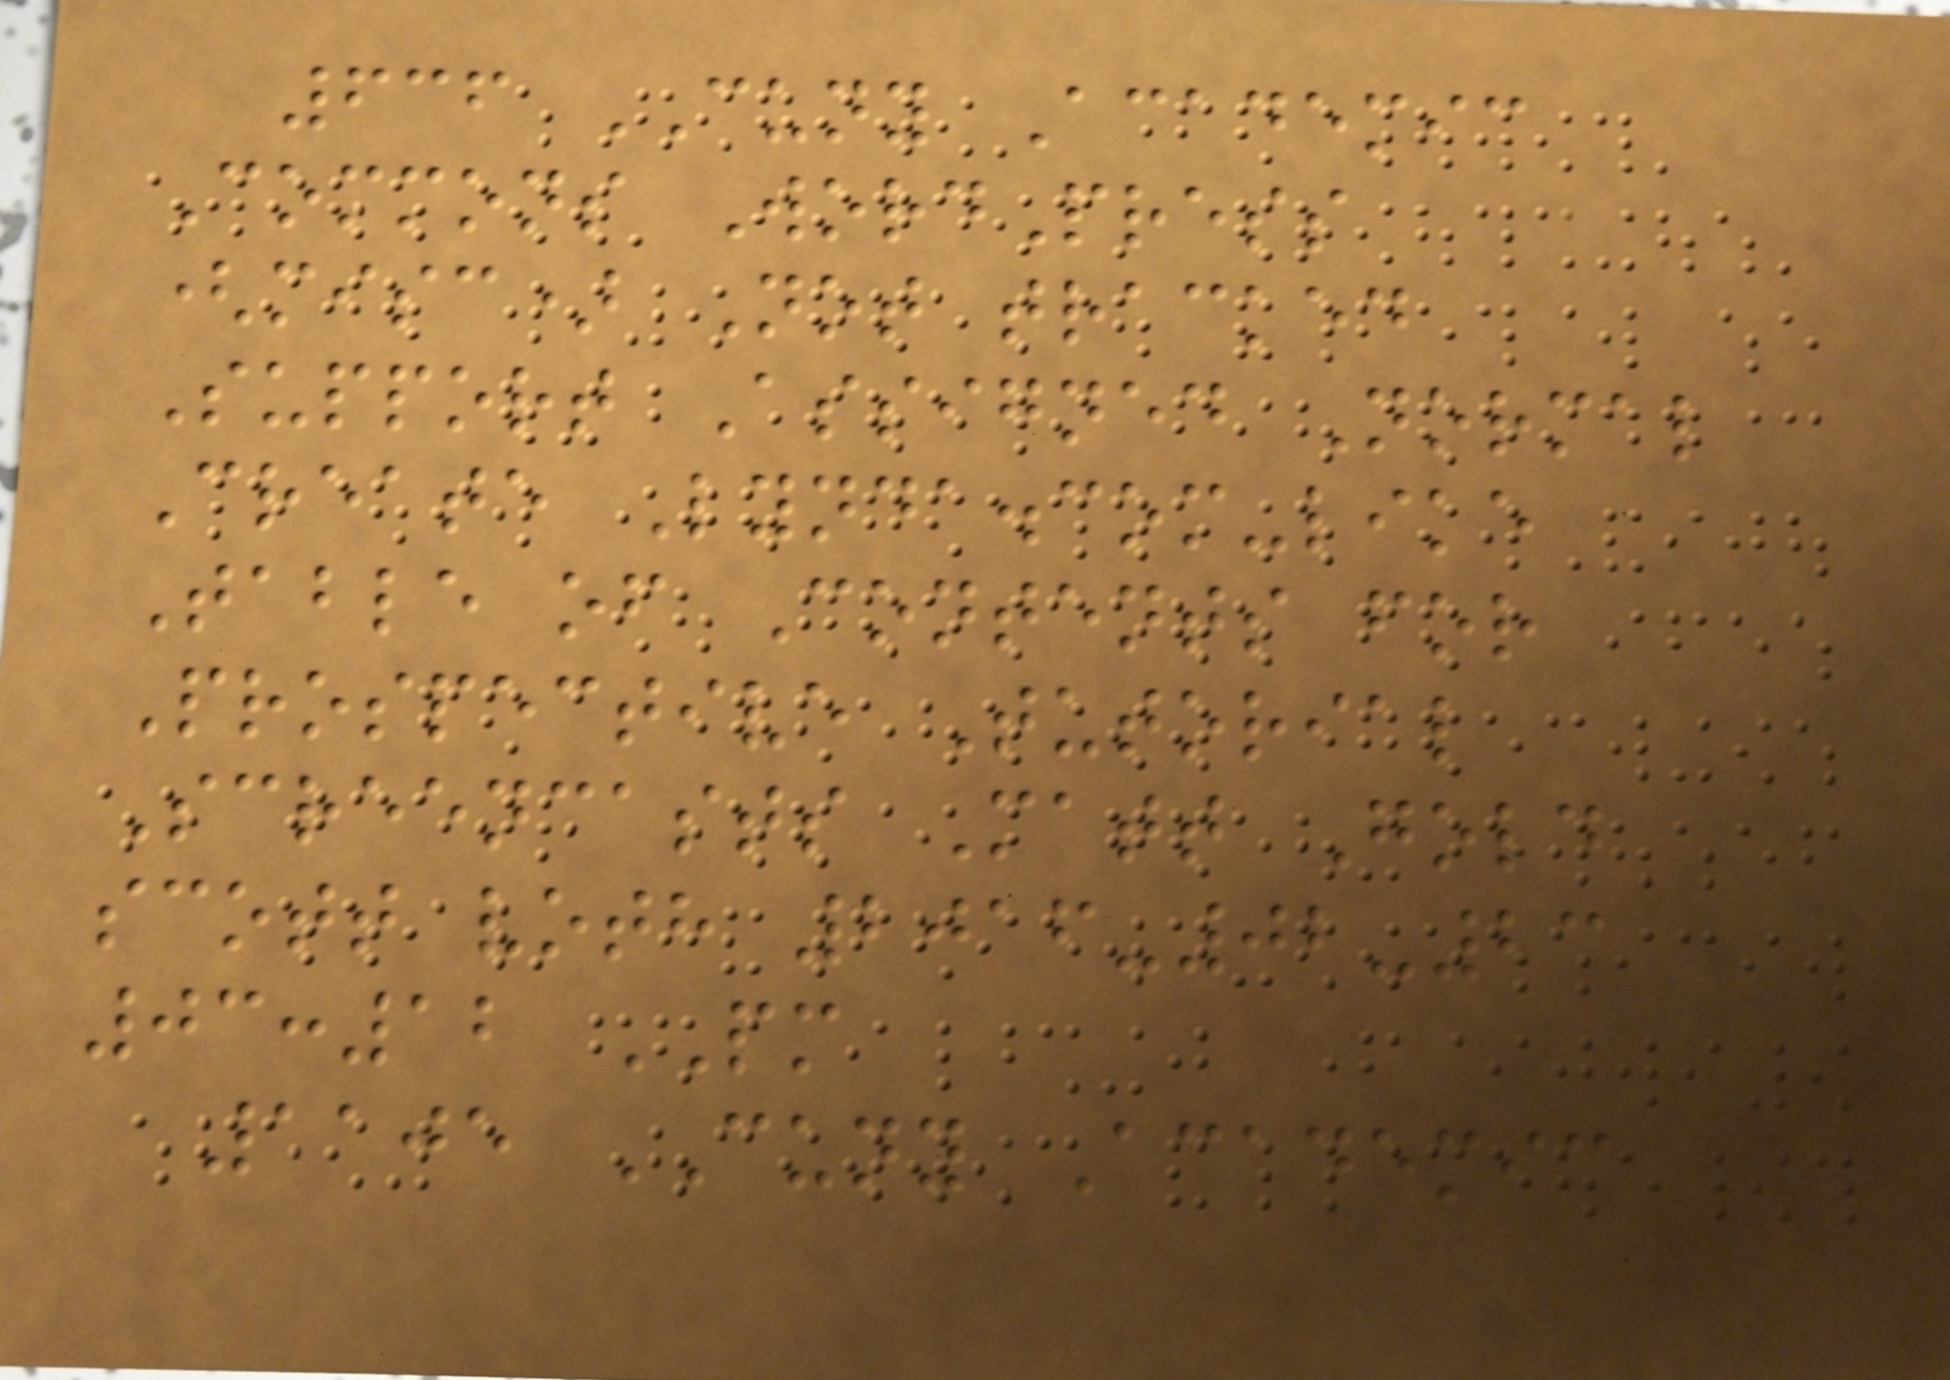636 CUNY Academic
Commons WordPress
(misc) Not tracked
Support Assigned Normal
Create Lynda.com-like
Table of Contents for
Prospective Tutorial
Screencasts Matt Gold
scott voth 2016-02-23
03:12 PM
1105 CUNY Academic
